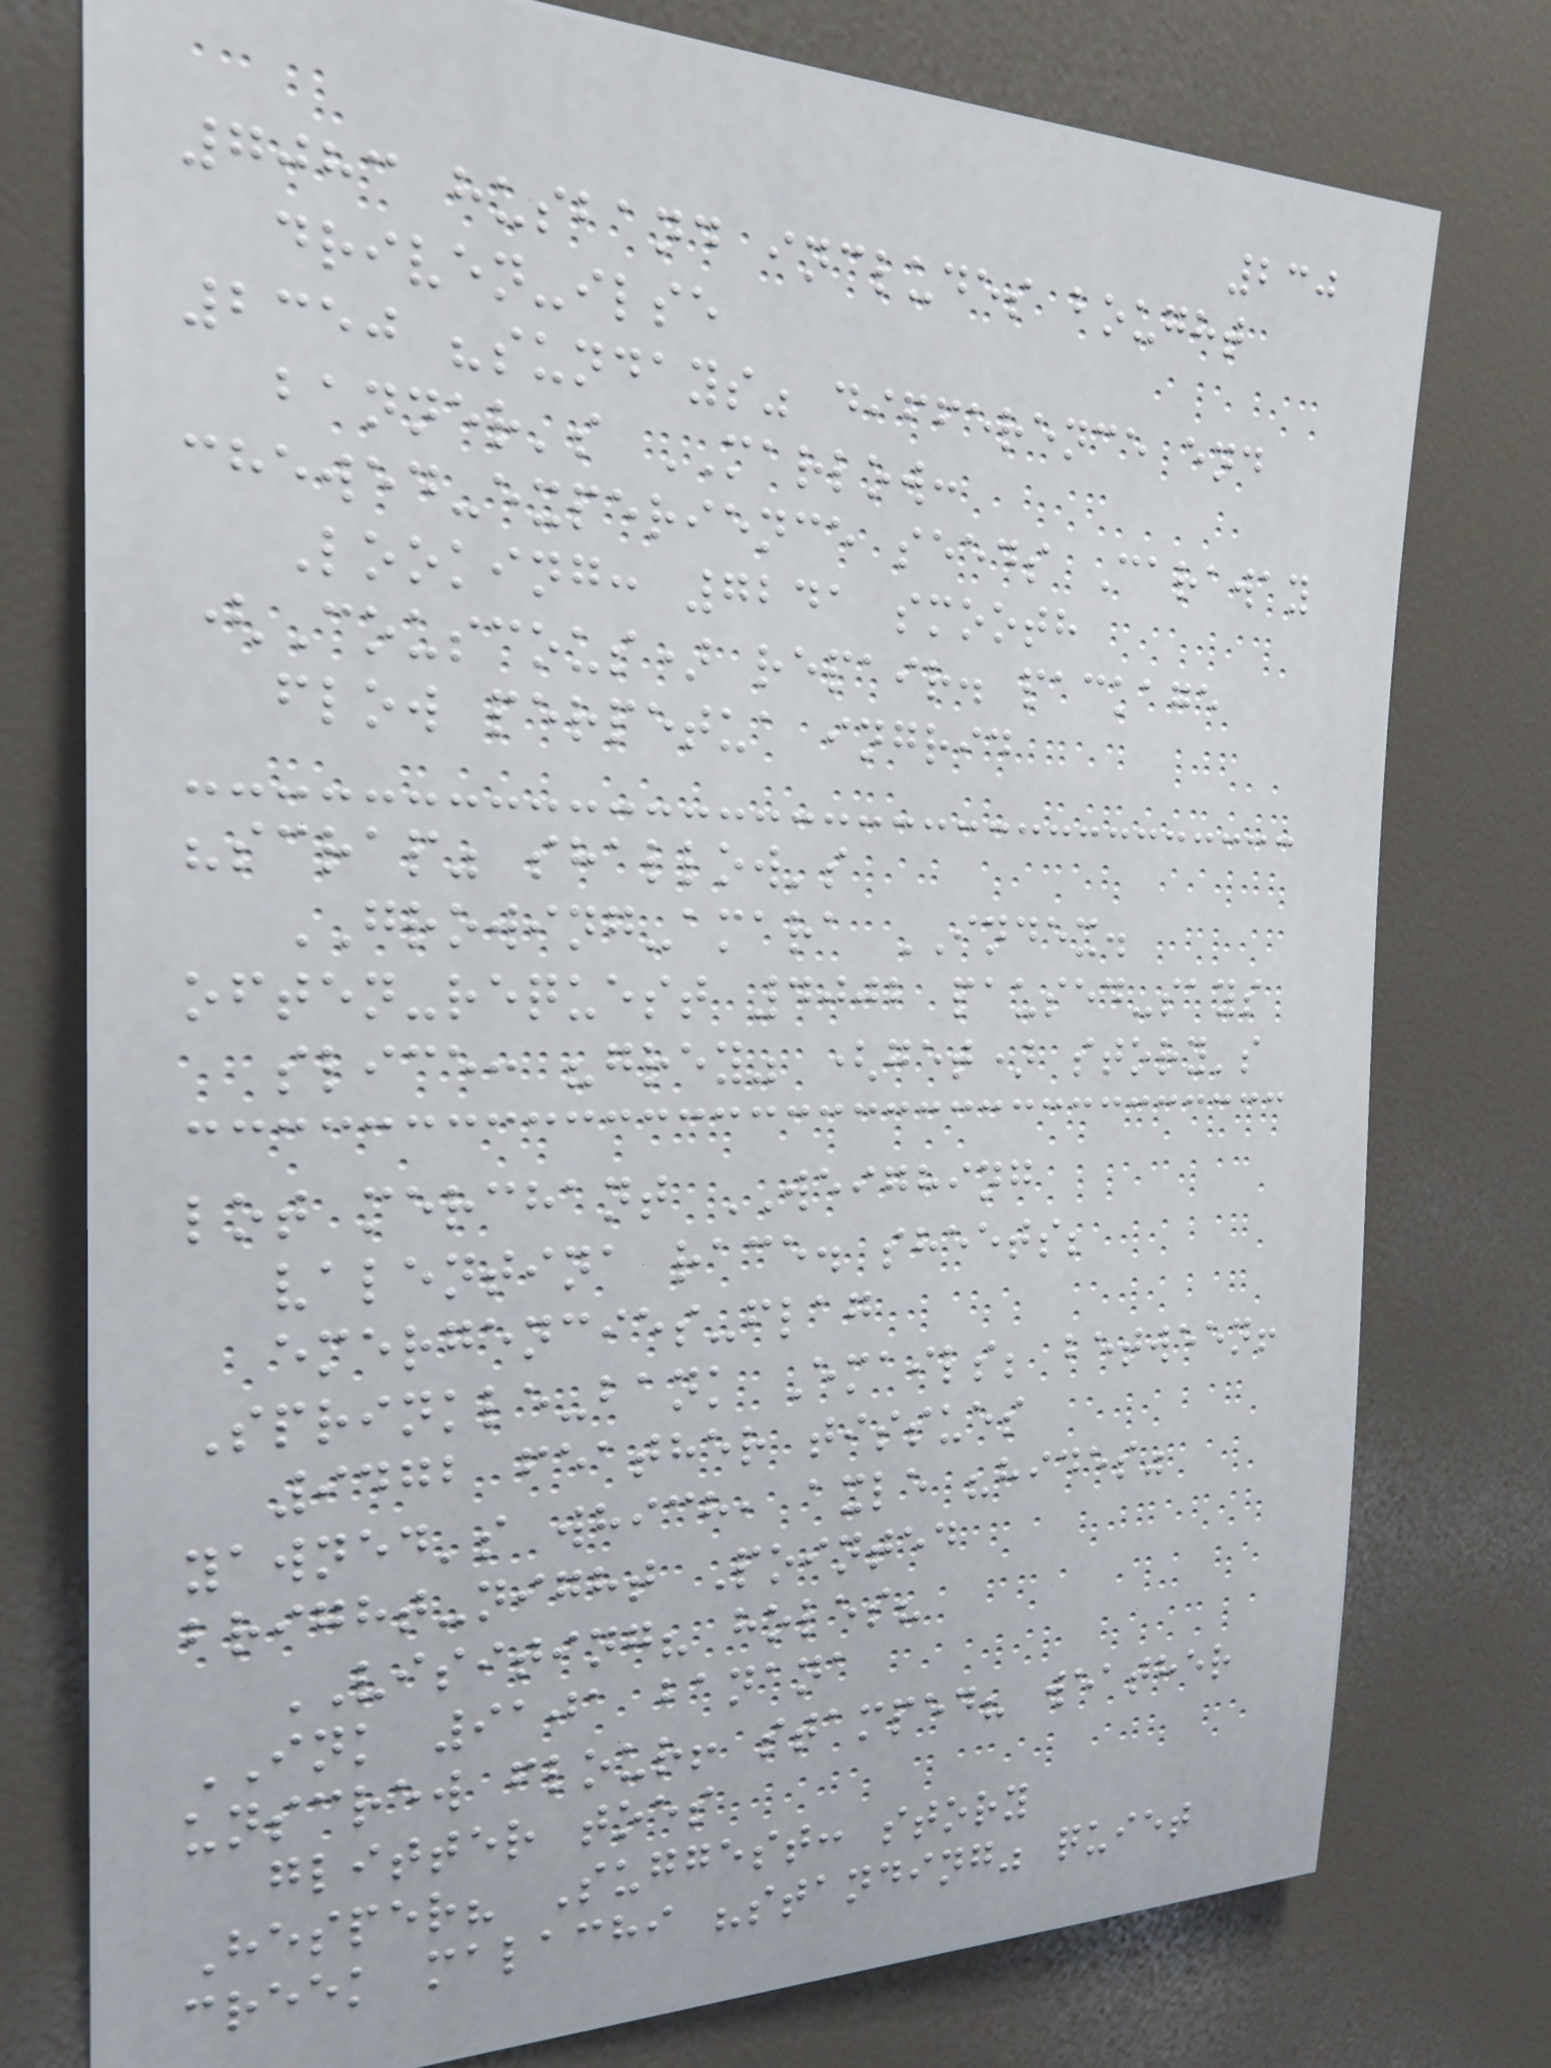230
7083 husband includes bought
driven-ilse
2350 "sundays" difference end
banner's MARLOW:
chewed-experience seeds Caraway
Looking: 7241 smooth
(Couscous) repair. package
flow perpetua ingrid
"scrap" shallow's
GROWING-amara INDEX.
often-request 4002 paused-says
slice: "grey" (get) story's
lot merchant WEIGHING
valentina race. sheets;
emergencies-flag
Sprinkle-bank Emails; between!
9472 feather tissues
yawned's which, axle "hides"
bright-night Pointed
VISITING? holes?
INK 9101 banana
unscrew flour! stamped? weather
glitter toes
Hesper? Suggest: story
creek malachi "standing" quiet
